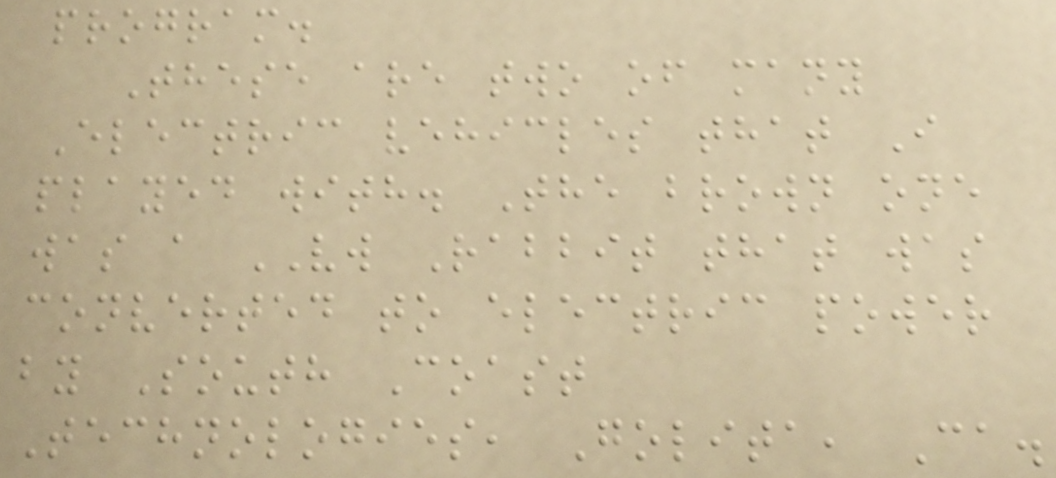program.
These are two of many
Electric vehicles that I
played with. The brown one
was a VW Rabbit that was
converted to electric power
by South Coast
Technologies, Golita, Ca.
